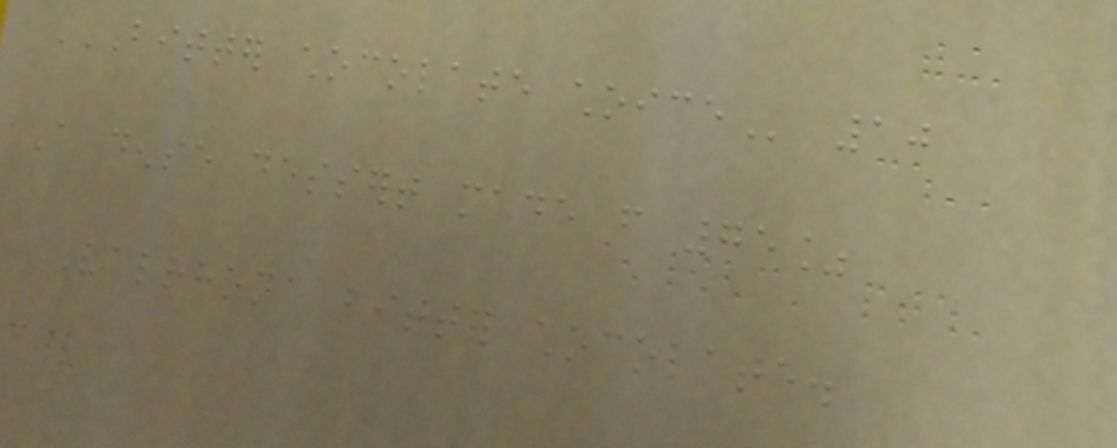BITTER CHOCOLATE CHOICE 10
A dense dessert made from 75%
Valrhona bitter chocolate.
